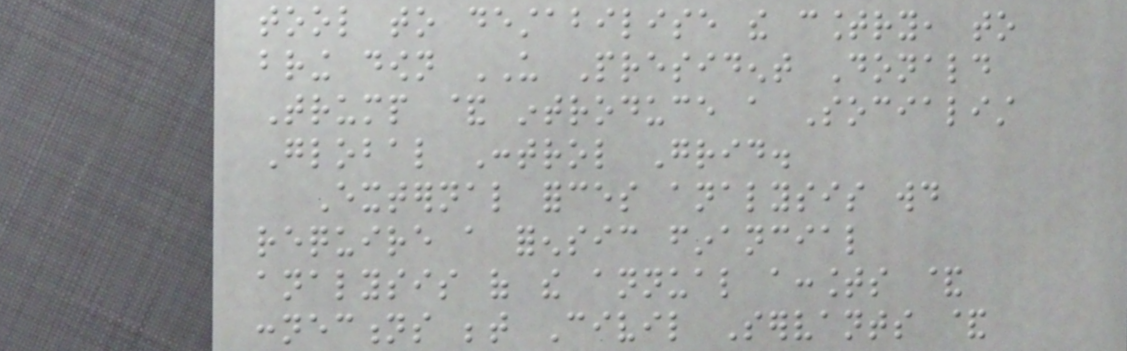tool to destabilise the country, to
bring down US President Donald
Trump & introduce a Socialist
Global Control Grid.
External forces analysis would
require a forensic financial
analysis of the annual accounts &
connections between Civil Servants &
